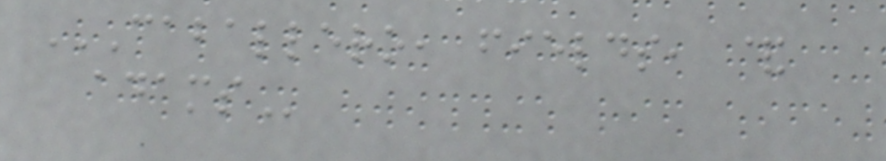CABALLERO, FIELDS, &
ADAMS
